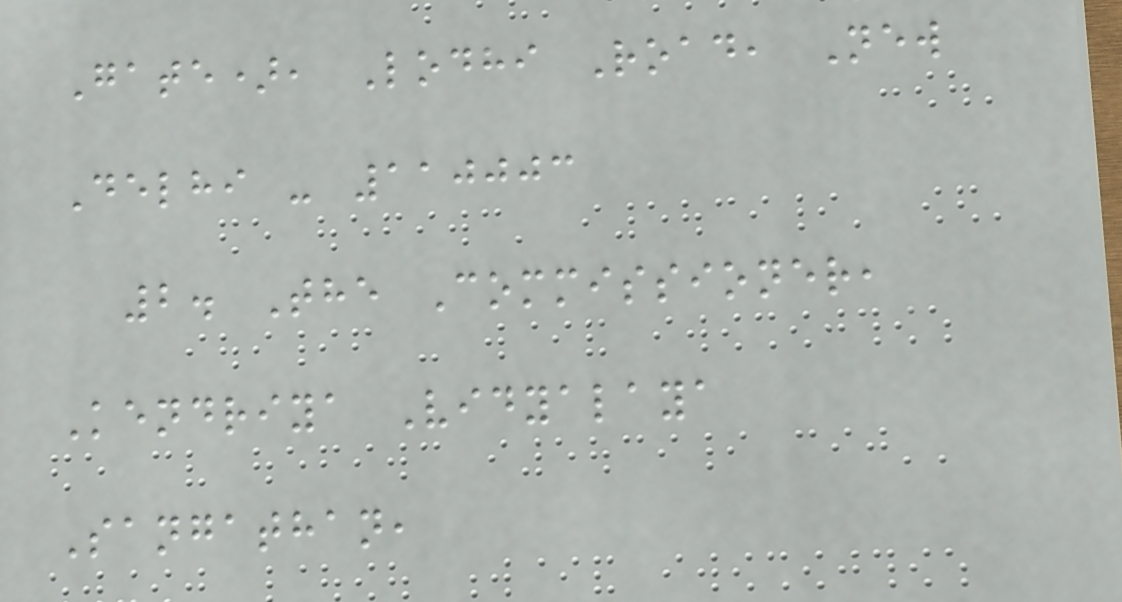Gate), Lodhi Road, New
Delhi - 110003
2. The Commissioner,
Kendriya Vidyalaya
Sangathan,
